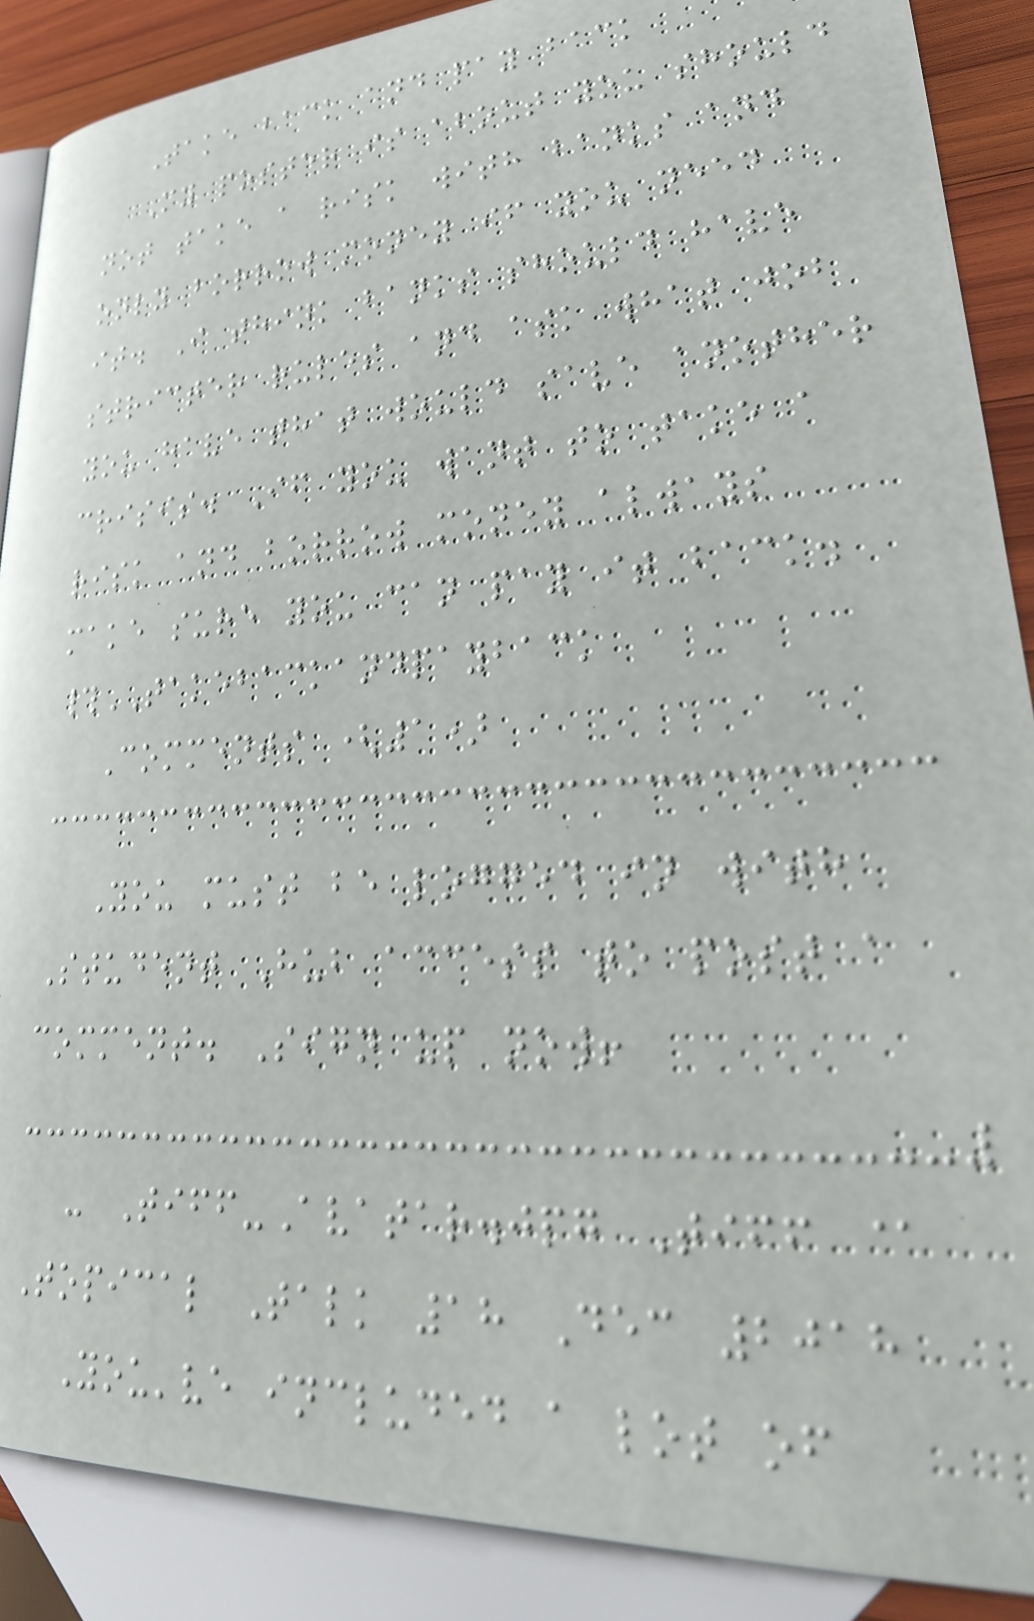Take back and pay back
My poster is about you should
not take a risk with banks and
only borrow money if you need
it. I think banks should have
stricter rules and ask what job
you have that would save another
crisis. If you want to take a
risk and borrow money always
make sure you can pay it back.
#TAKEBACKANDPAYBACK
Comments (1)
You must be logged in with
Student Hub access to post a
comment. Sign up now!
- Tiff-Avatar.jpg Tiff @
Topical Talk 18 Dec 2018
You've included a lot of
